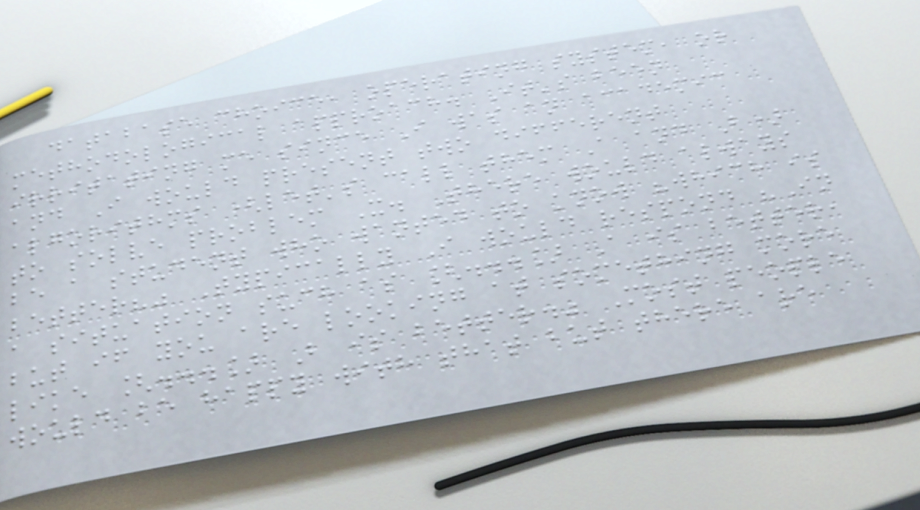database choice, operating system, or
methodological approach. It's been
irritating me since I was an academic
and I would present two different
algorithms (let's call them A and B)
to solve problem X. There would always
be a student who wanted to know "which is
better?" Typically I would respond "In
a situation such as [...] A is better,
but if you are looking at something more
like [...] B is better." Most people
would be happy with that but there are
